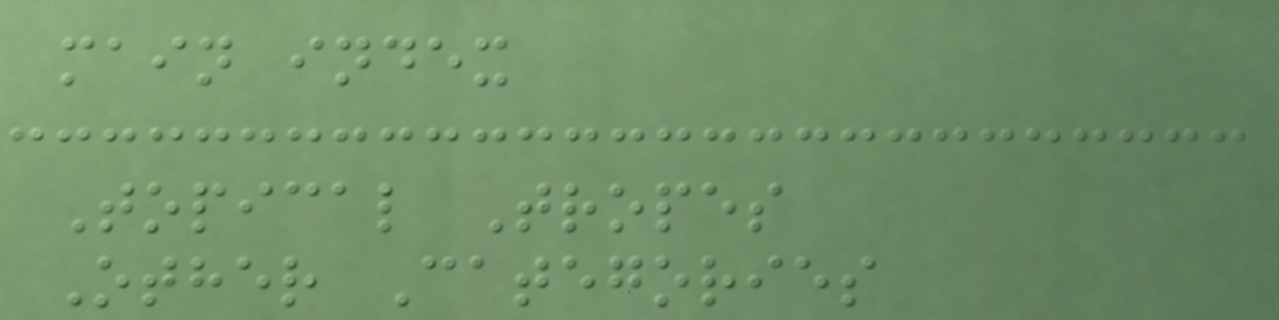main index
Topical Tropes
Other Categories
